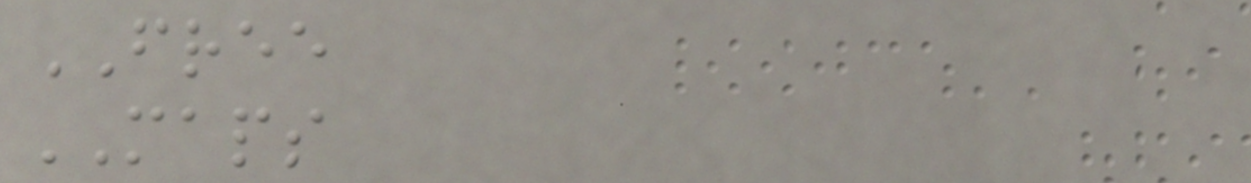FREE
MAPS
